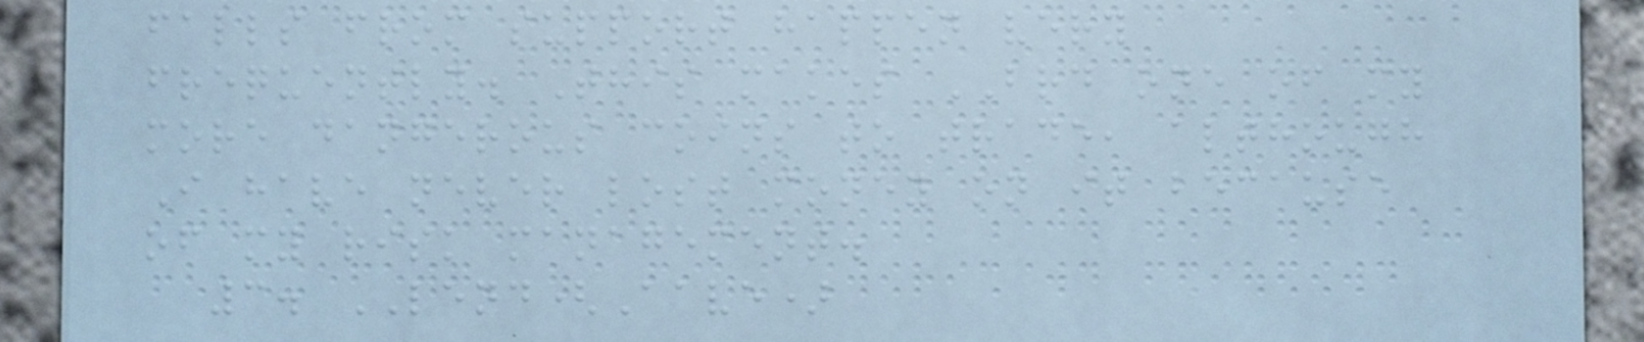falls from support happen very
frequently. This makes BRD one of my
more dangerous coins to trade, although
I have never lost money on it because
of my risk management.
3. LEND(Aave)
